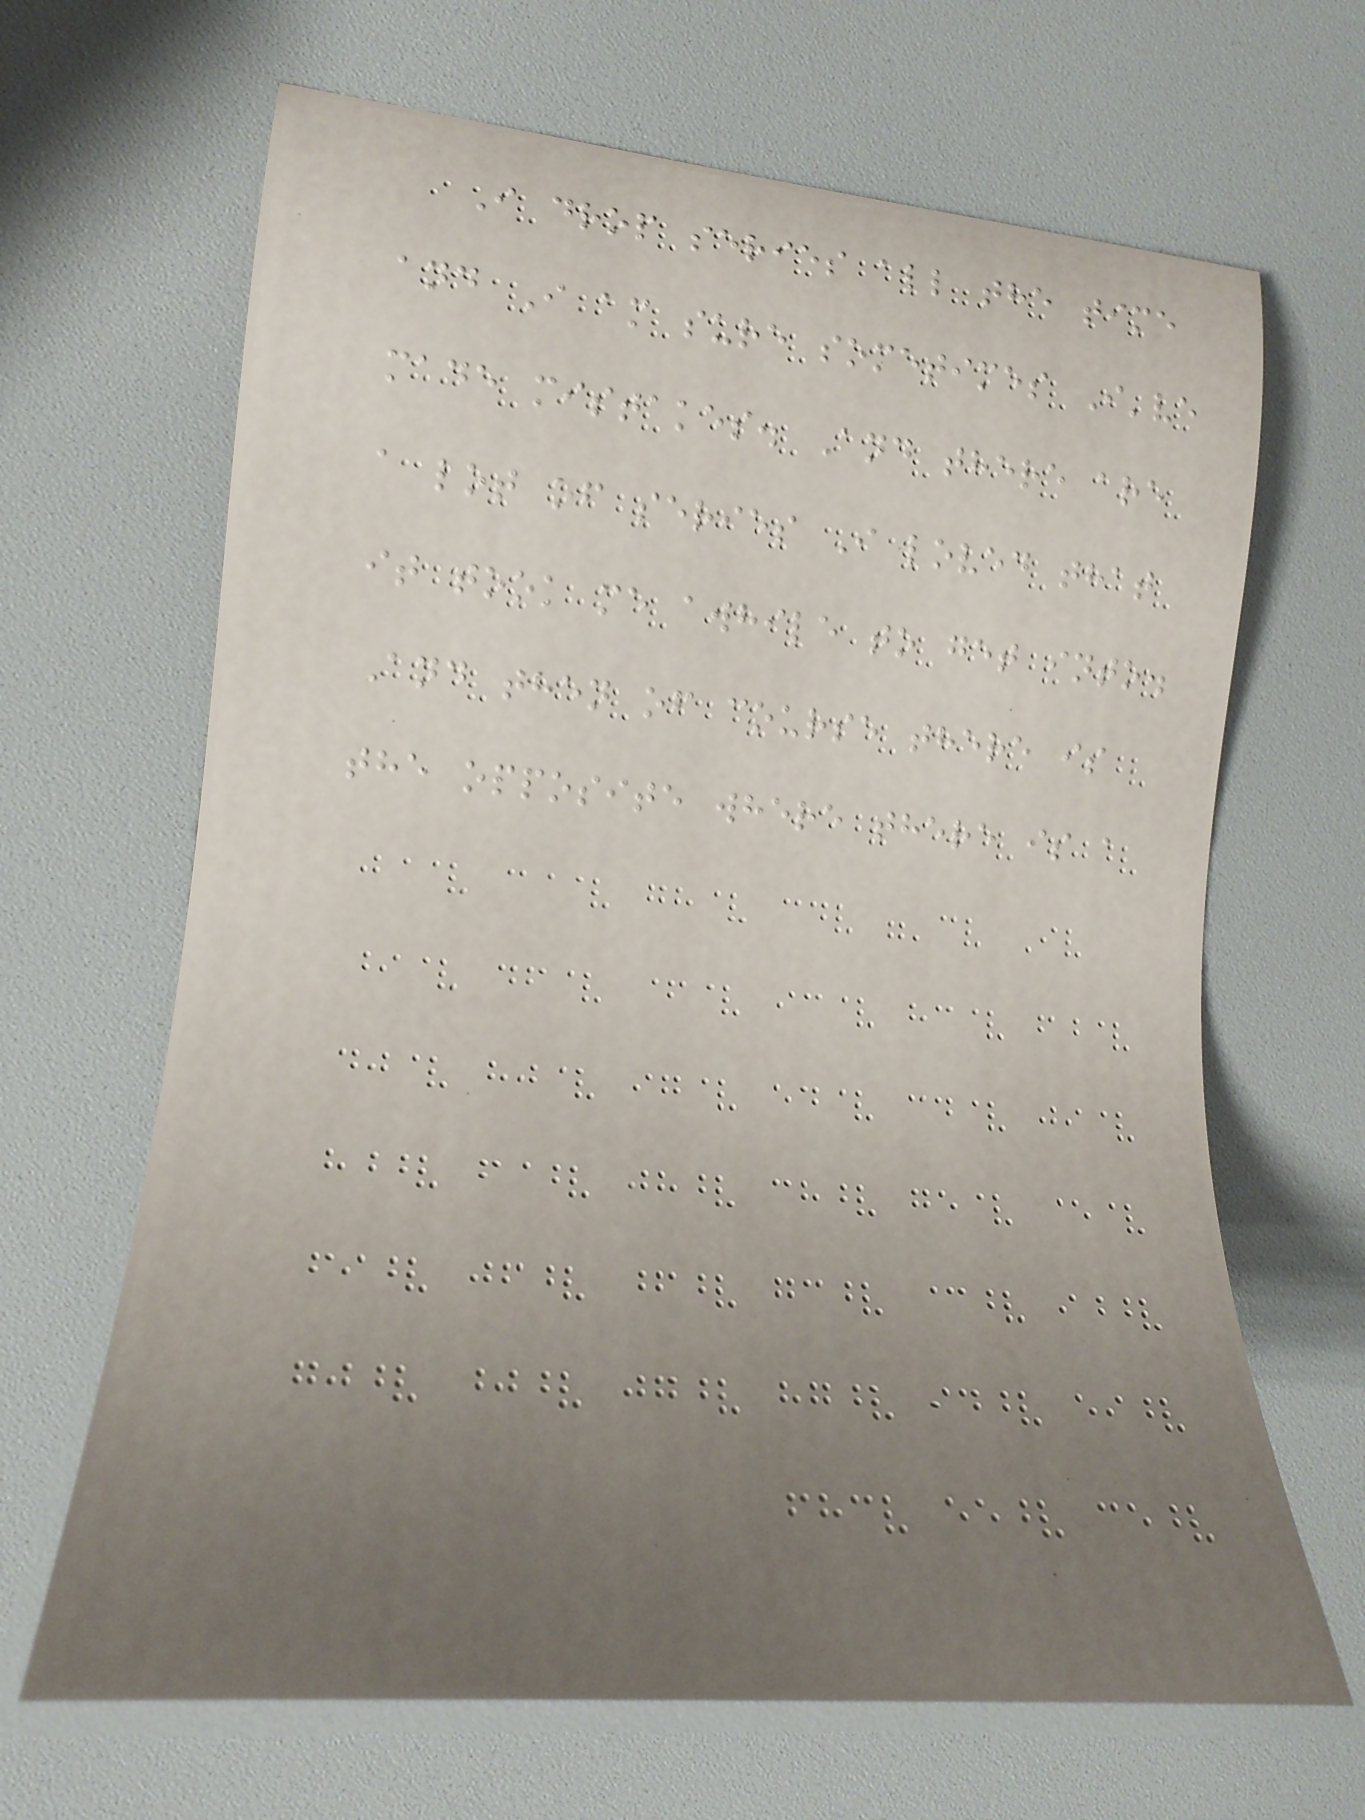I drop series all the time
and I am sure sometimes I've
made mistakes. And there are
a lot of series I loved that
it took me awhile to get into.
And then of course there is
the opposite where there is a
